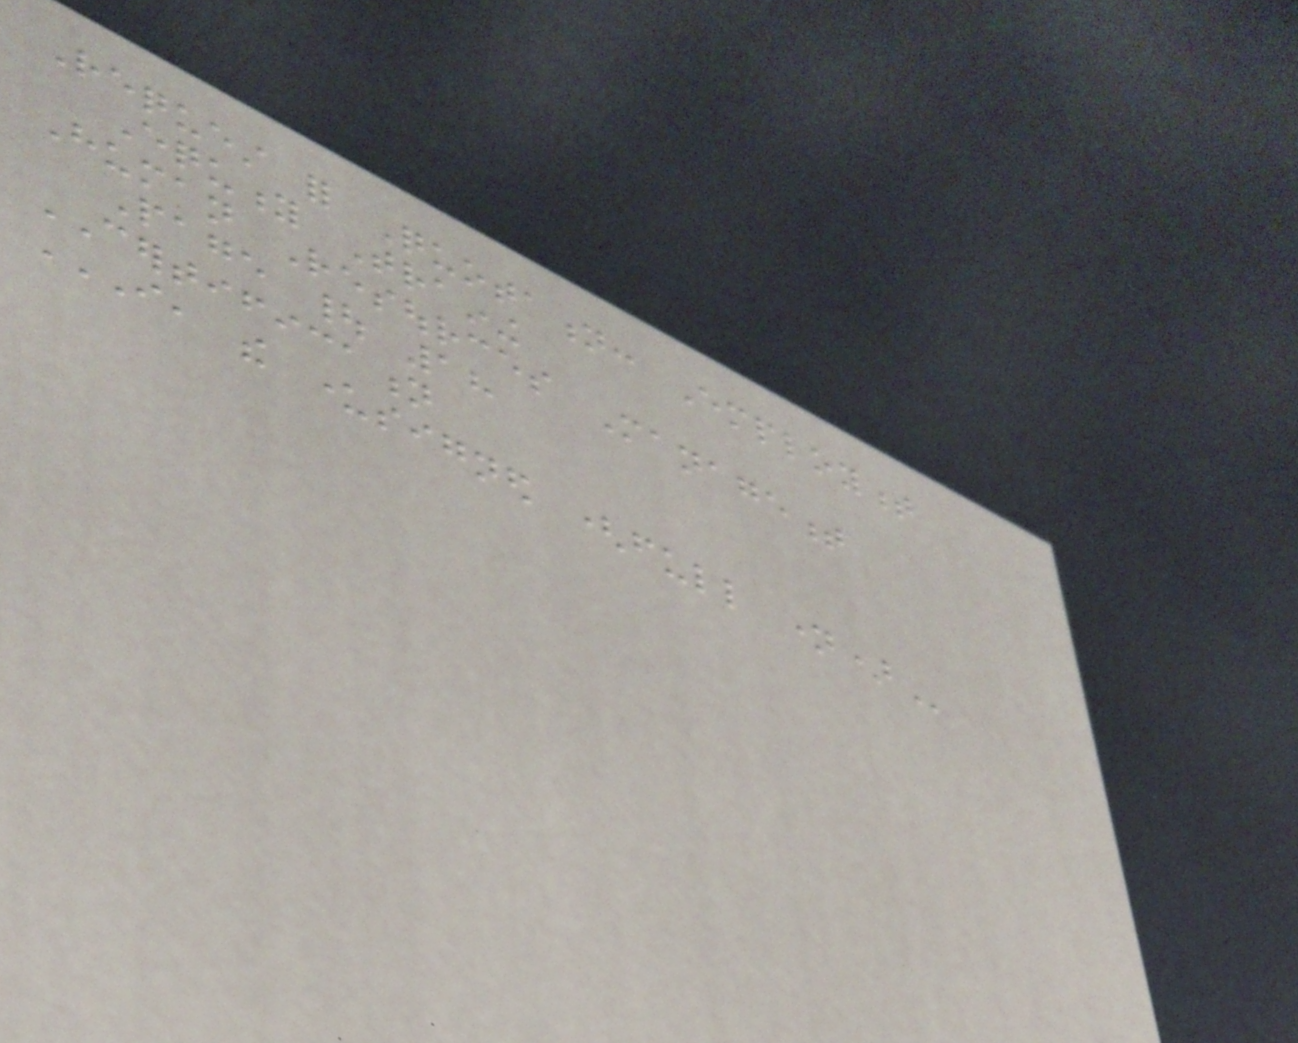Request for Quotation: Employment
Equity Training
Human Resources Management
Page | 18
CERTIFICATION
I, THE UNDERSIGNED (FULL NAME)
